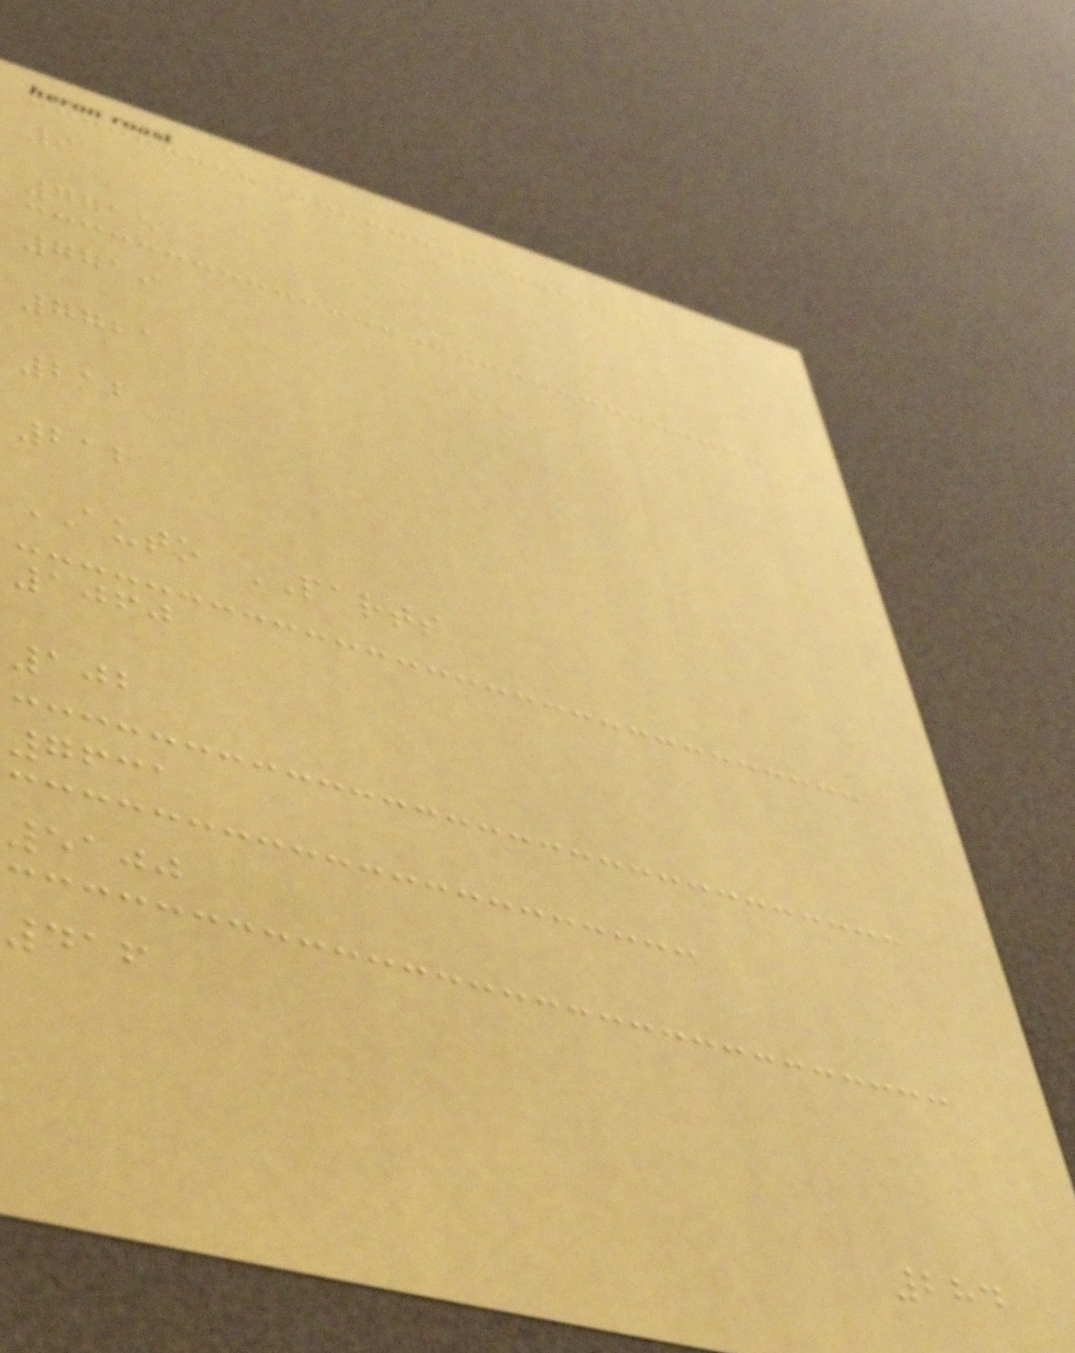9
7715
7719
7721
212
212
AUTO PARTS
1060
102
7631
5100
416
284
